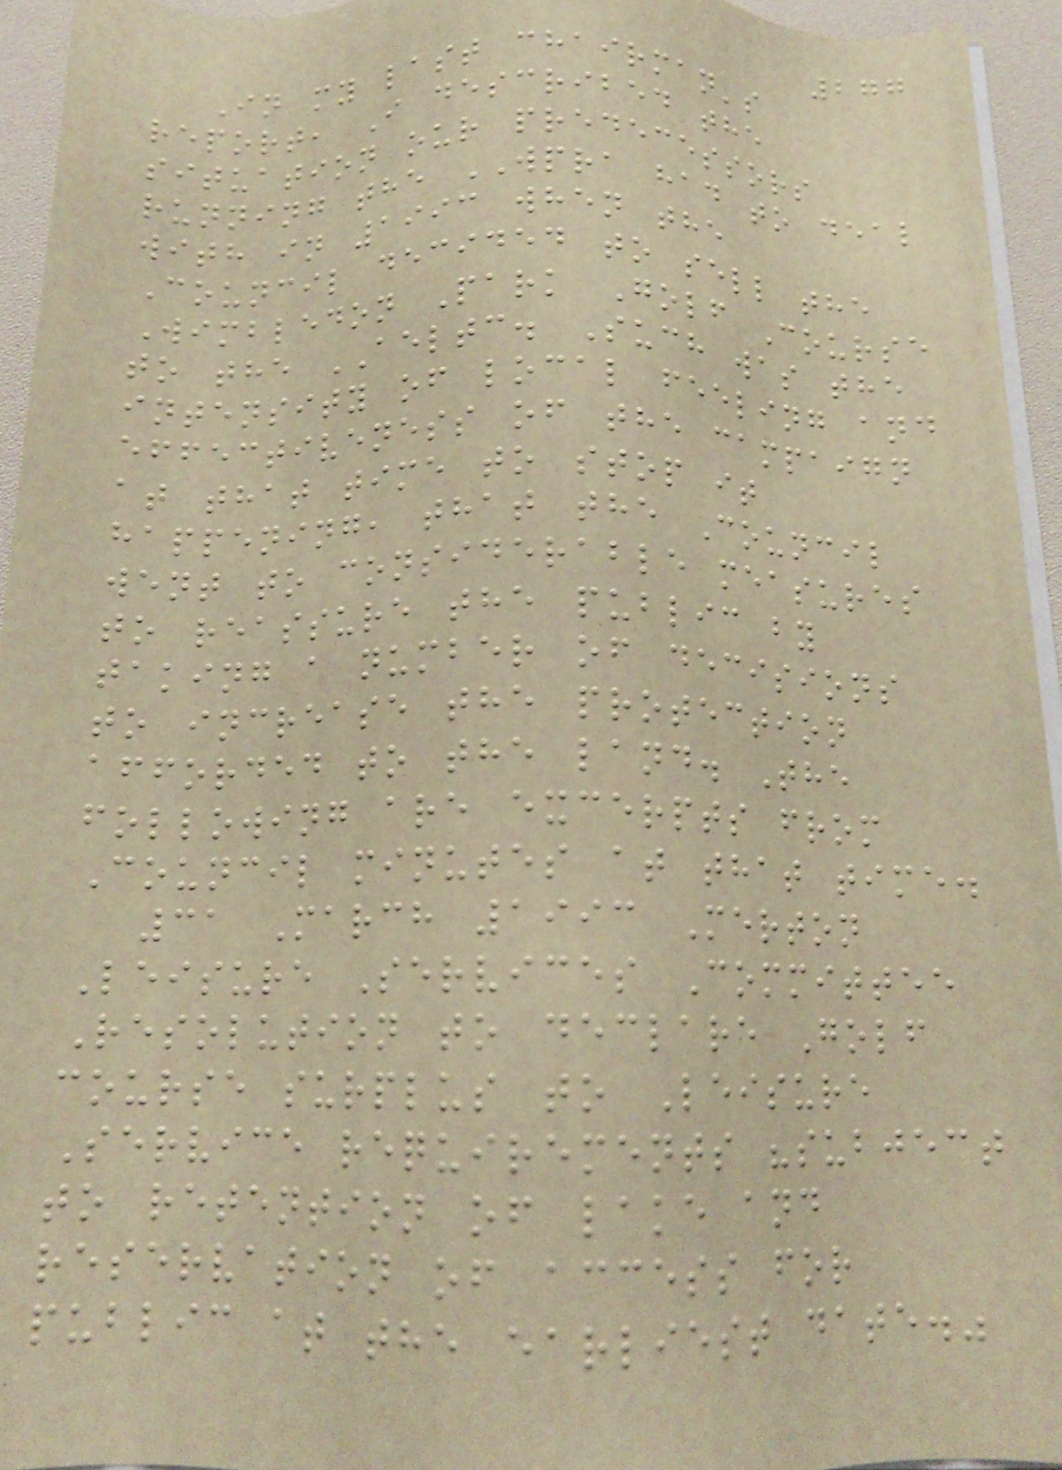277
In my last chairman's
report, I described the
situation our predecessors
running the WPRA had to deal
with in 1993 when the
Council decided to sell the
Wimbledon Park Golf Course
to the AELTC. Such was the
intensity of local feeling and
effectiveness of the campaign
at that time to stop it
happening, that the Council
went to considerable measures
to reassure the public by
taking a number of decisions
to increase the protection
afforded to the land. The
following are excerpts from
Council minutes at that time.
31 March 1993 Merton
Leisure Services Committee
Resolution to declare Golf
course surplus to Leisure
Service requirements "subject
to retention of lake and
reservation of access for
public at the earliest date."
